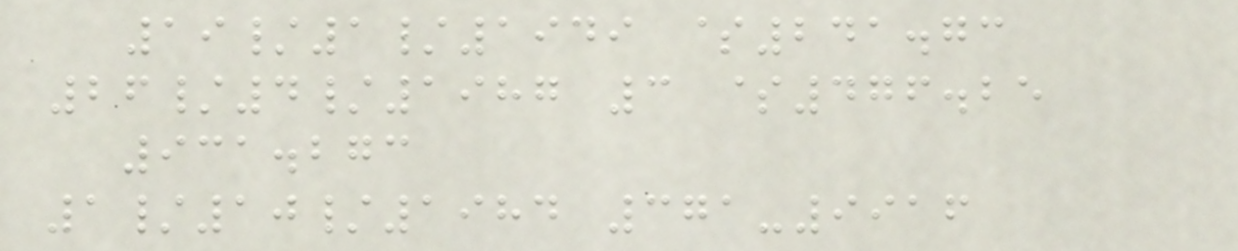19/1/1949 $241.73
26/4/1987 3 $476.25
931.273
1/10/1984 371-9916
